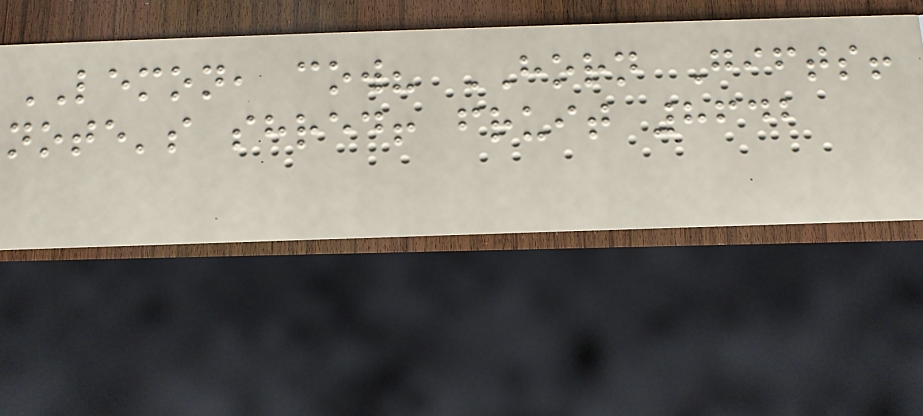LEMON, cow? HORN Gifts!
note's shred! fruit 8642
